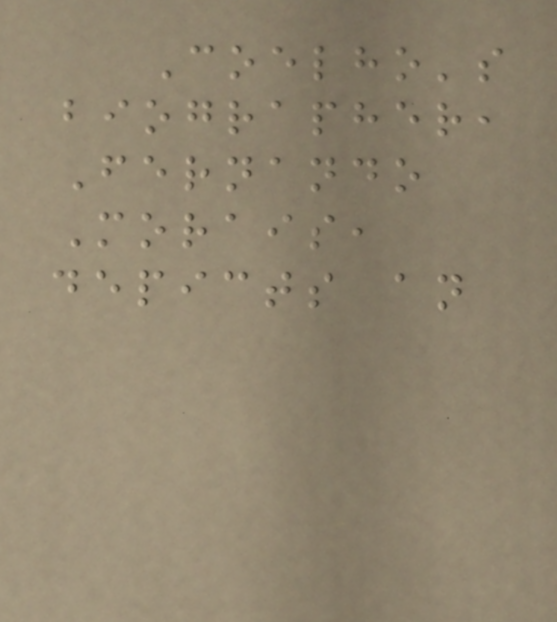Coelho's
biographer,
Fernando
Morais,
depicts an
